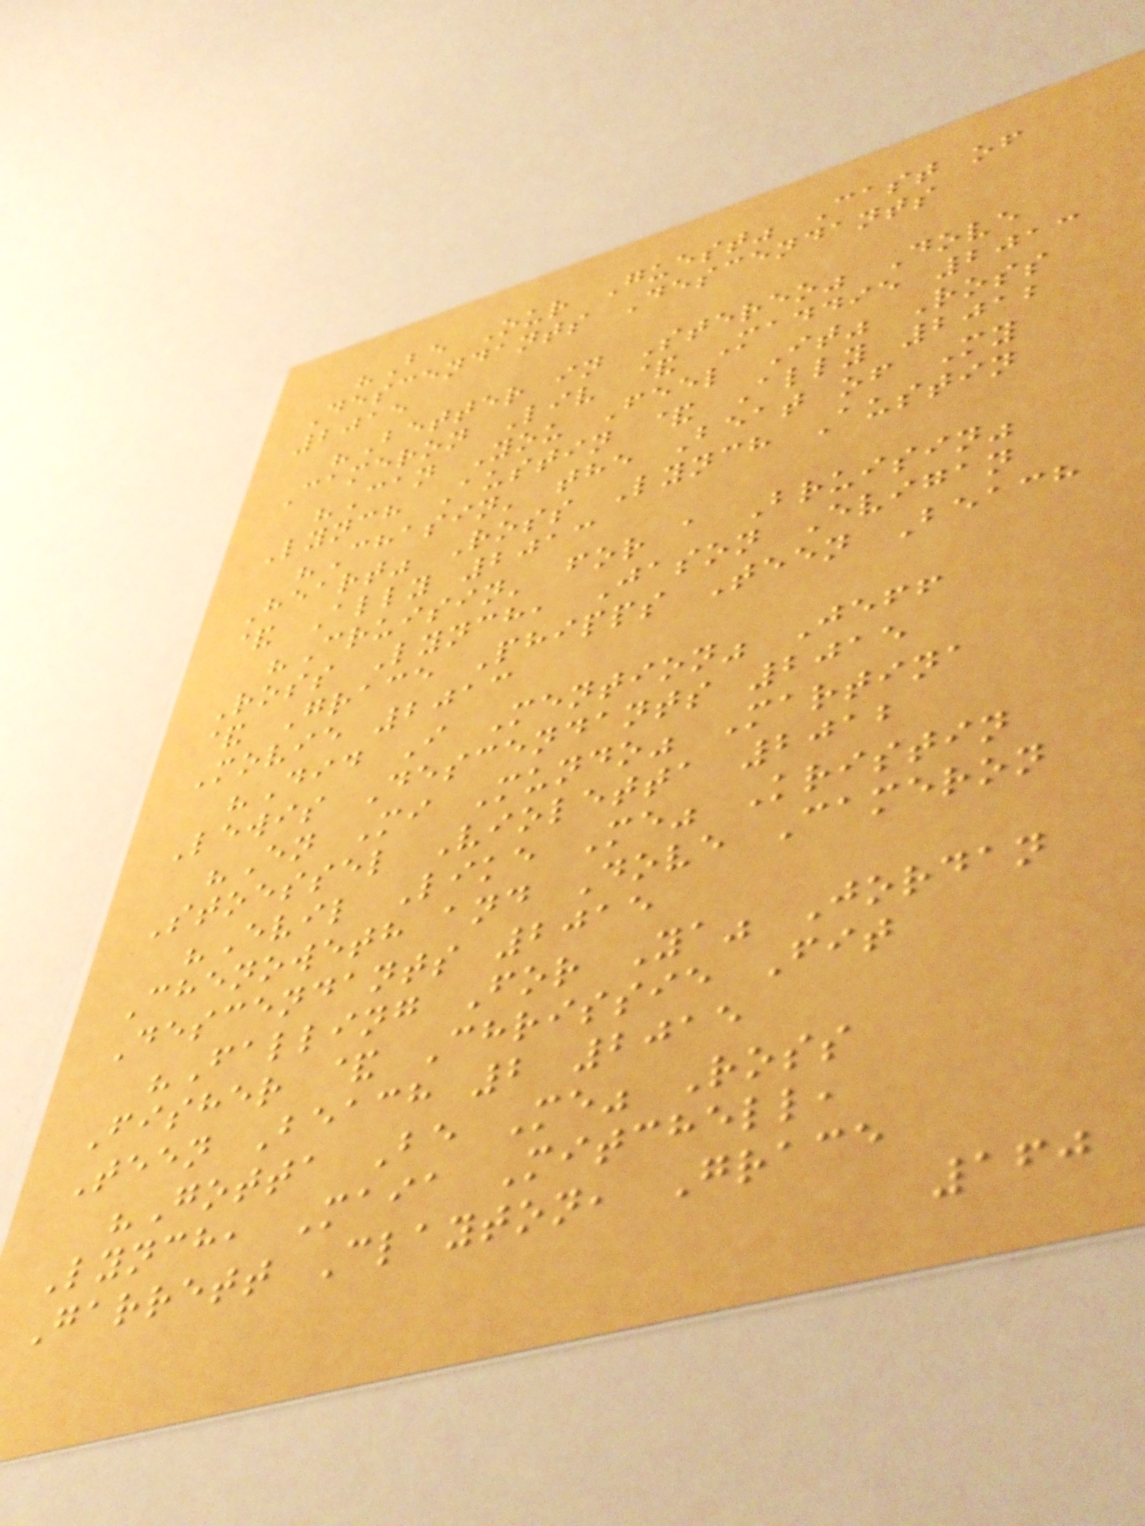"Be Our Guest" Cast of
Descendants Descendants
2015
"Better in Stereo" Dove
Cameron Liv & Maddie 2013
"Can You Feel It" Ross
Lynch Austin & Ally 2012
"Chasin' the Beat of My
Heart" Ross Lynch Austin
& Ally 2013
"Cruisin' for a Bruisin"
Ross Lynch, Jason Evigan
& Grace Phipps Teen Beach
Movie 2013
"Did I Mention" Jeff
Lewis Descendants 2015
"En Mi Mundo" Martina
Stoessel Violetta 2012
"Evil Like Me" Kristin
Chenoweth and Dove Cameron
Descendants 2015
"Falling For Ya" Jordan
Fisher & Chrissie Fit
Teen Beach 2 2015
"Gotta Be Me" Ross
Lynch, Maia Mitchell,
Garrett Clayton, Grace
160
